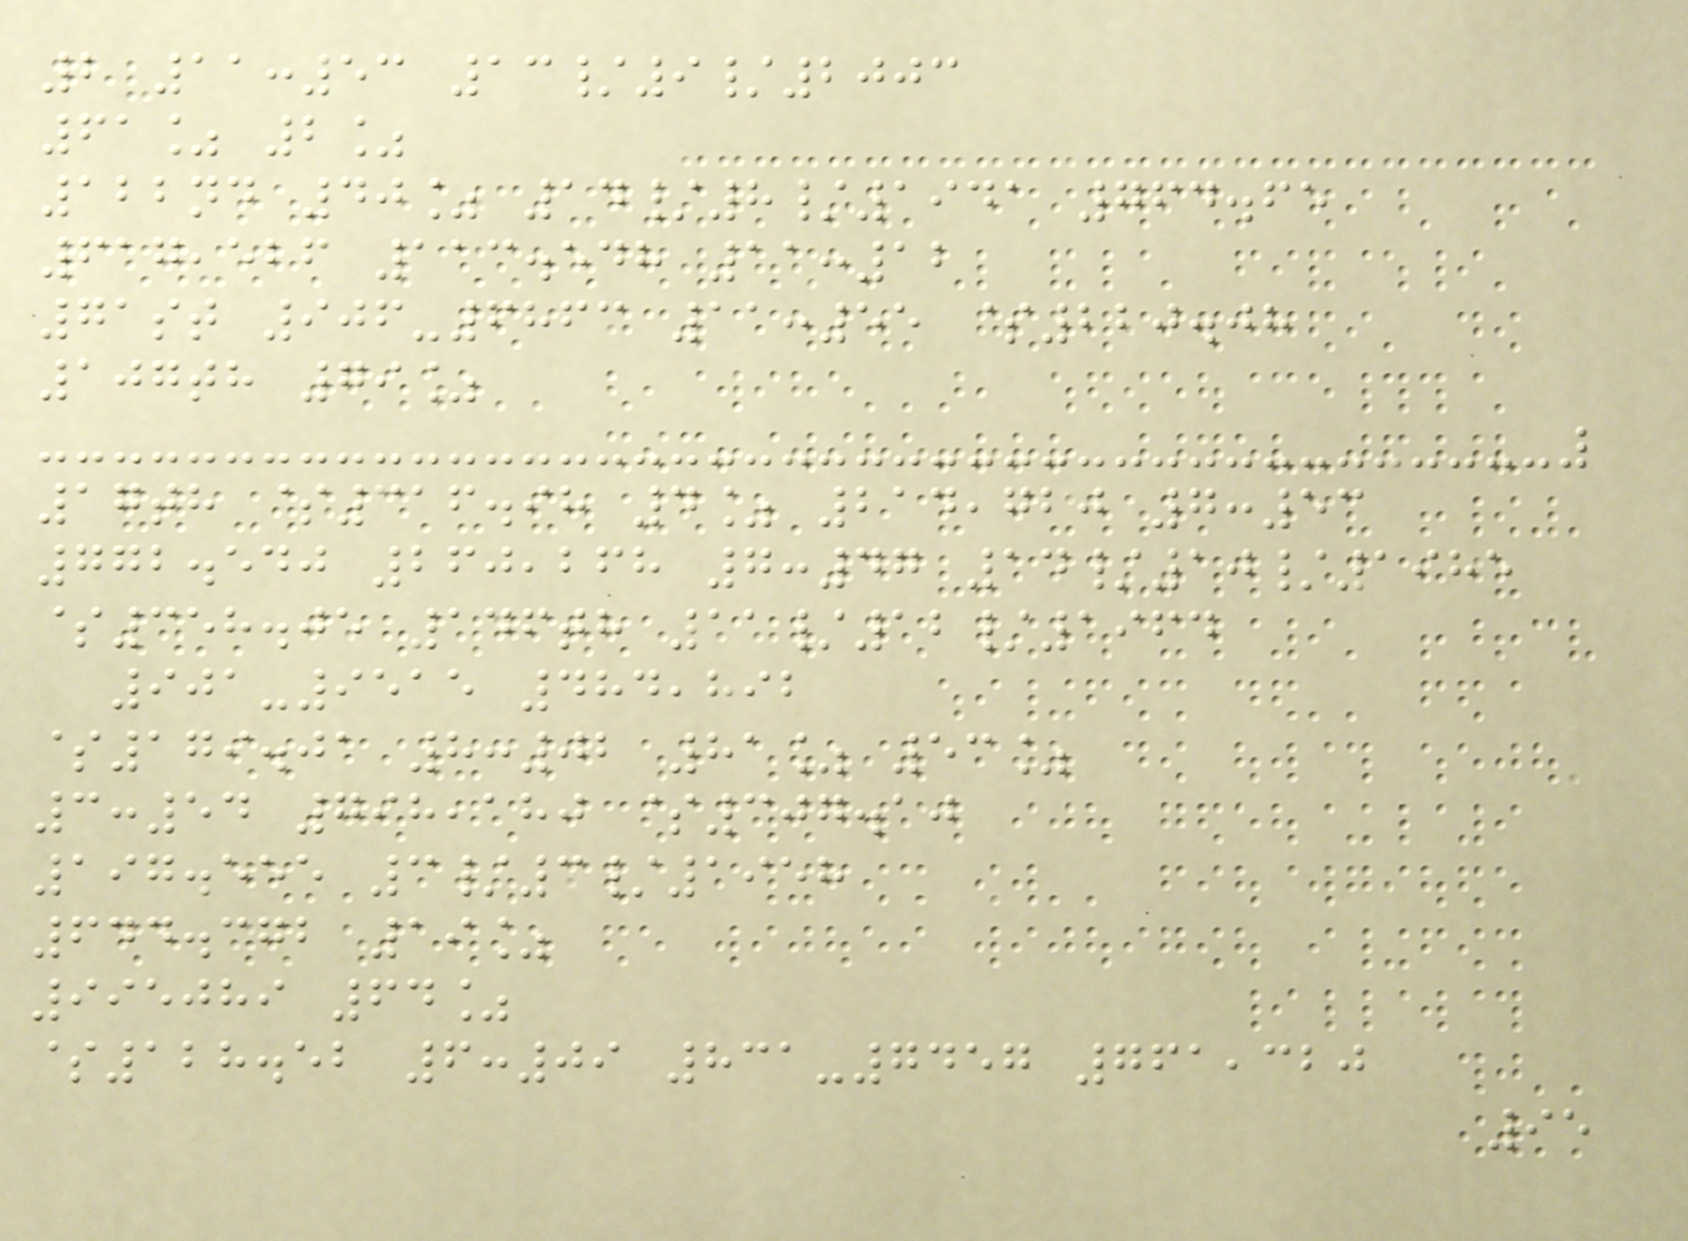2 11:53 13/9/2003
61% 2%
122nd 40% 14/8/1941 764.65
617,526 113.548 11:12
71st 906-6863 11:55 $220.08
107th 79%
17th $316.98 4% 214,720 7:53
772.540 260,268 7:47 14/10/1985
$358.05 146th 11/12/1964
901-9515 484,892
$179.01 8:02 81% 53%
3:54 798,180 $307.10
197.555 3/3/1958
644.372 19%
995089 64%
$128.52 6:09 831-7457 761,320
95
